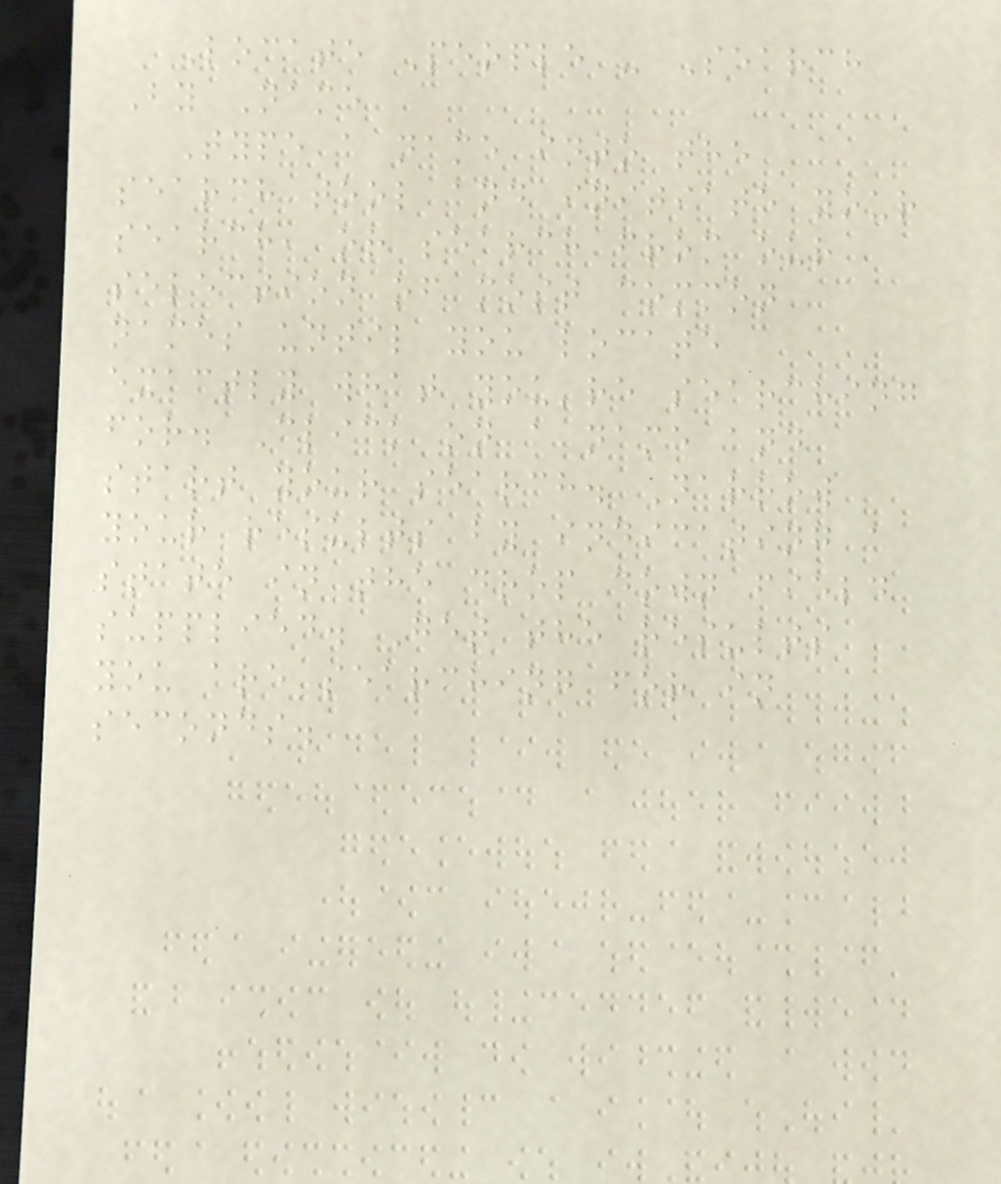Locate People - Search
By Name
Type a name into the
search tool and initiate your
search, or search from our
selection of most common
names until you locate
exactly what you're searching
for. Click on a name and
start your search. Narrow
your results by indicating a
state in the drop down field
supplied. Get the results
you are searching for in
seconds.
